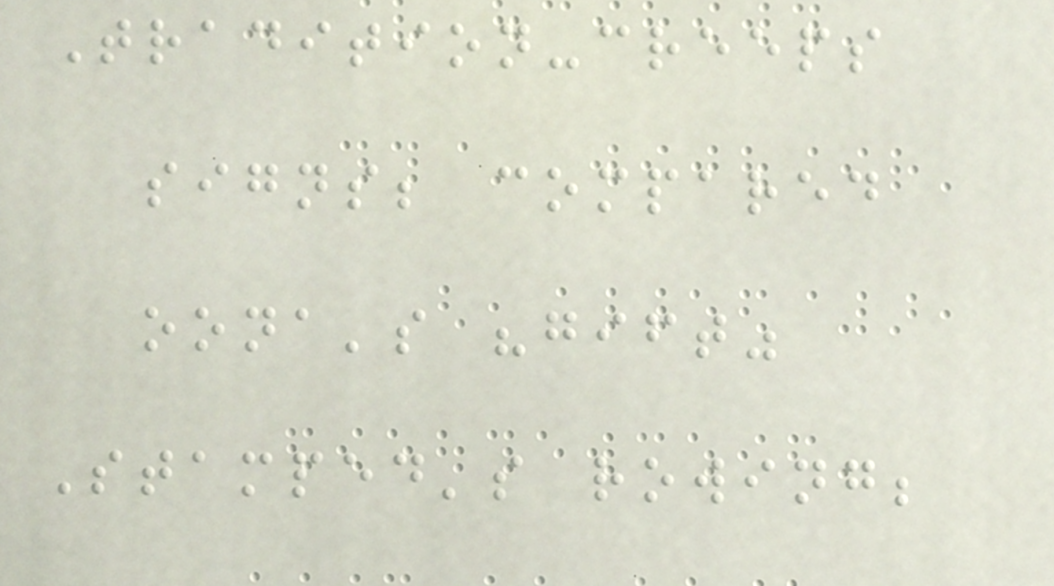Tradition-creeps
signs; compared
oona's "gift"
Stamped's rowing;
